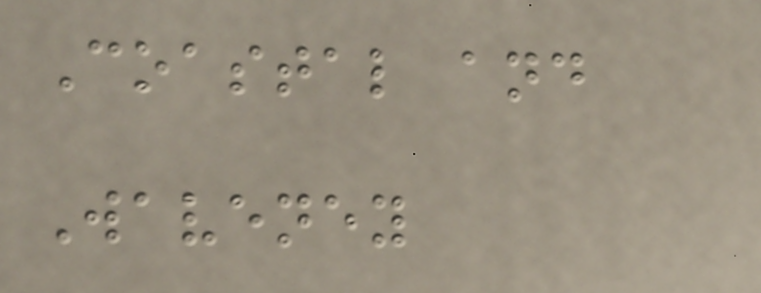Coastal and
Waveney
